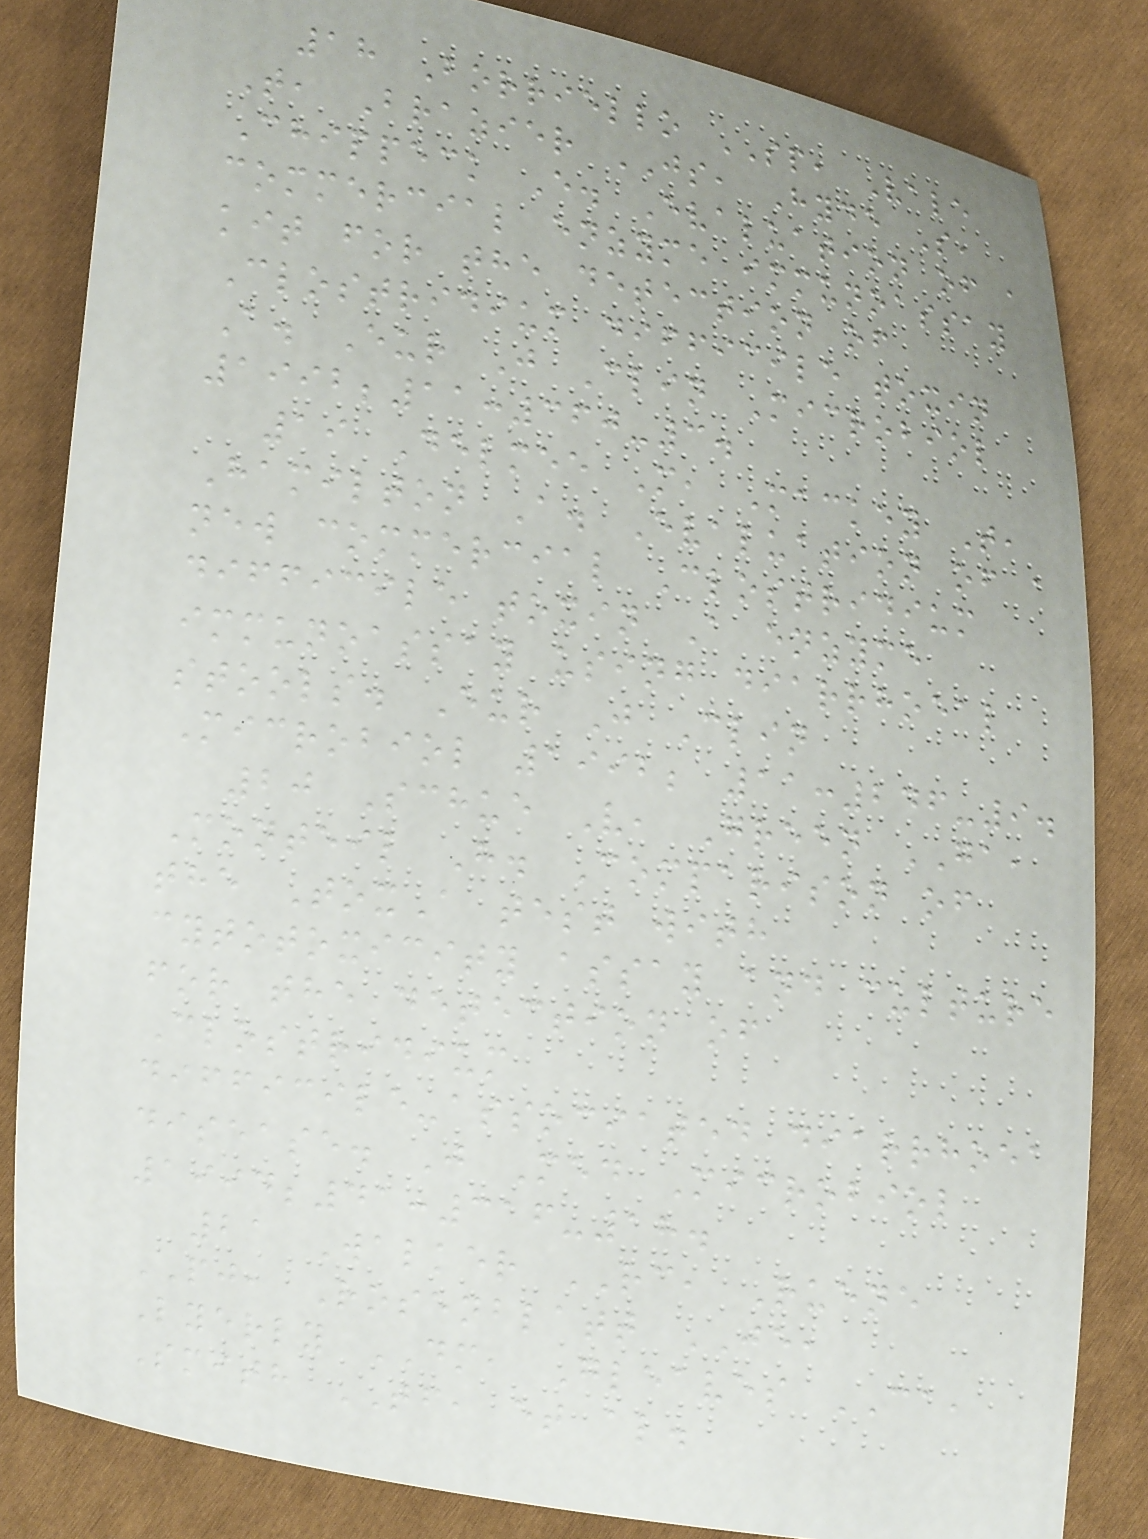18 Borriello SP, Vale
T, Brazier JS, Hyde S,
Chippeck E. Evaluation of a
commercial enzyme immunoassay
kit for the detection of
Clostridium difficile toxin
A. Eur J Clin Microbiol
1992;11:360-3.
19 Delmee M, Mackey T,
Hamilton A. Evaluation of a
new commercial Clostridium
difficile toxin A enzyme
immunoassay using diarrhoeal
stools. Eur J Clin
Microbiol 1992; 11:246-9.
20 Schue V, Green GA,
Monteil H. Comparison of
the ToxA test with
cytotoxicity assay and culture
for the detection of
Clostridium
difficile-associated diarrhoea
disease. J Med Microbiol
1994;41:316-18.
21 Walker RC, Ruene
PJ, Rosenblatt JE,
Lyerly DM, Gleaves CA,
Smith TF, et al.
